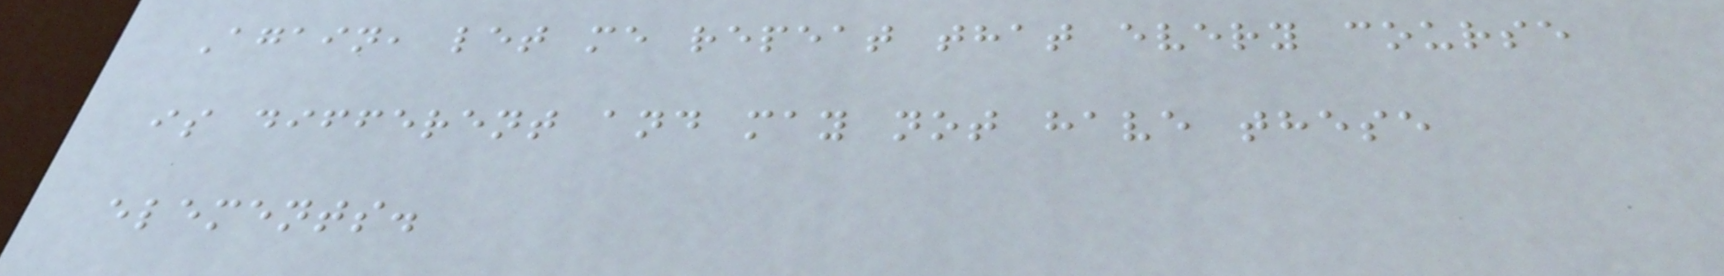Again, let me repeat that every course
is different and may not have these
elements.
